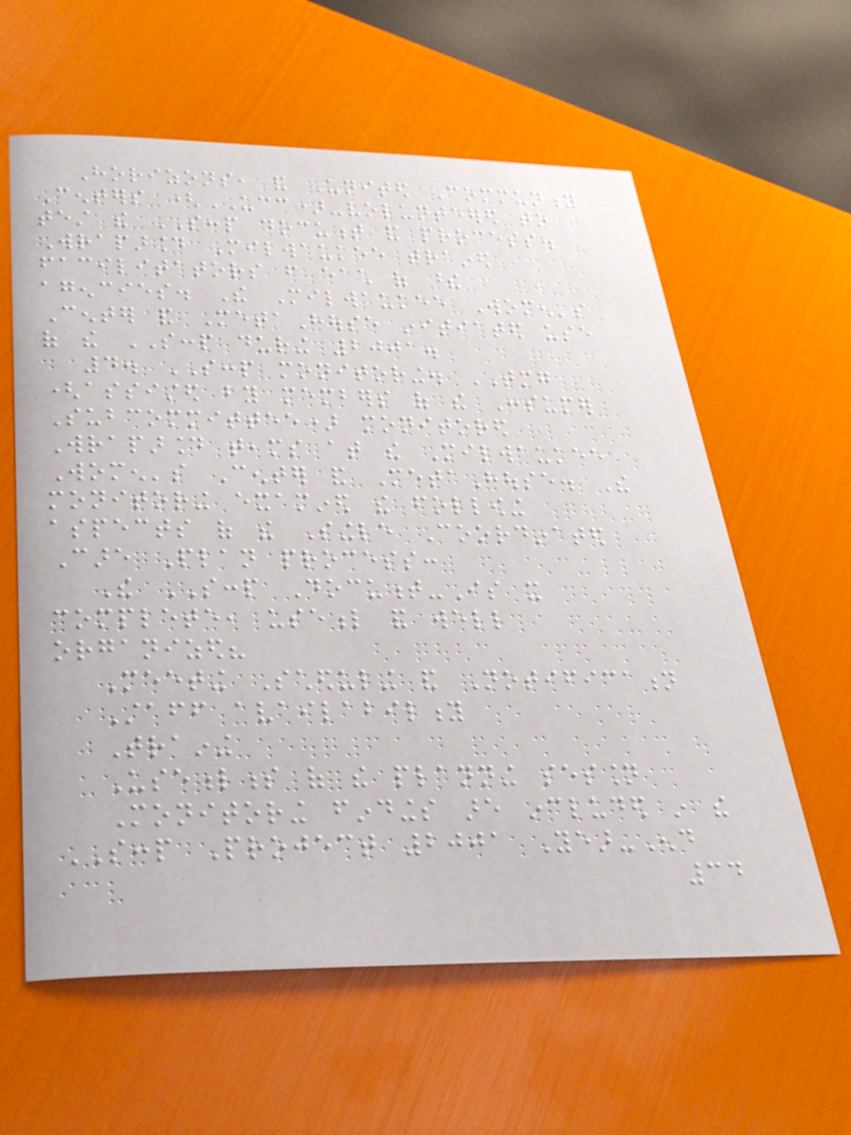Horizons, and United Community
Centers (UCC)-volunteered to
test the SCCP document and process.
Wraparound Milwaukee trained
facilitators from each of these
agencies. The Milwaukee Women's
Center and MetaHouse initiated use
of the SCCP during 2001.
4. SCCP monitoring. TMG
(assisted by members of the Consumer
Subcommittee) monitored
Wraparound teams at the Milwaukee
Women's Center and MetaHouse. The
monitoring examined the following
aspects of the Single Coordinated
Care Plan process:
The SCCP Document-Is it
complete, useful and well
organized?
Meeting Scheduling and Notification
Staff availability
Training
Usefulness of the planning session
Monitoring findings are included in the
SCCP Project 2001 Year-End
34
